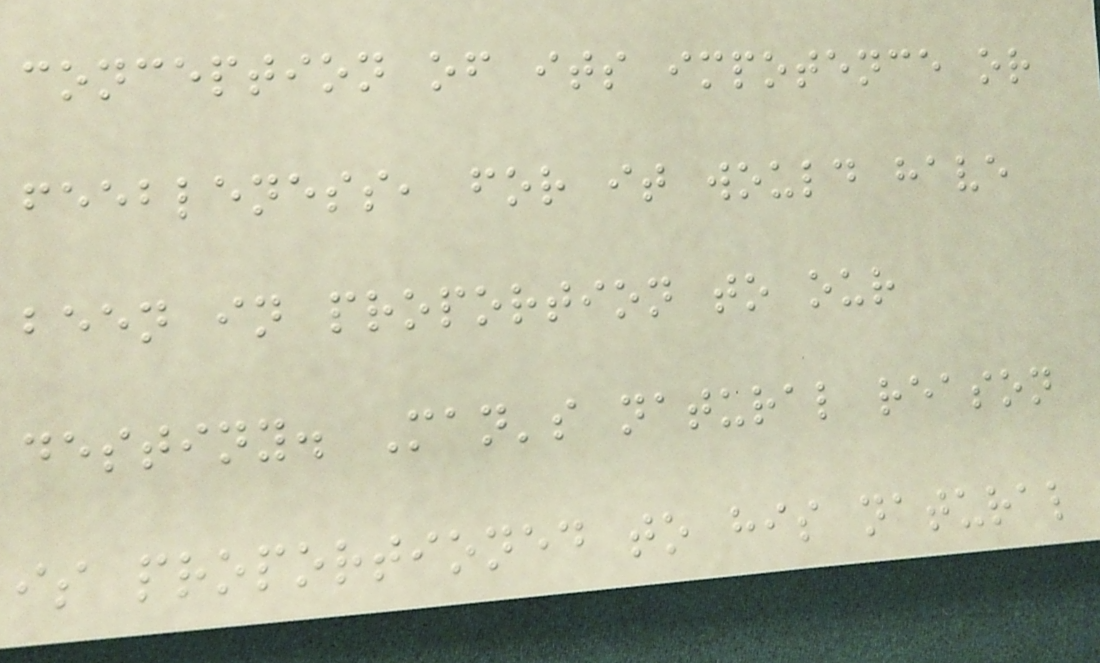conception of its impotence or
feebleness, for it would have
been in proportion to our
destiny. Man's natural reason
is proportioned to his natural
